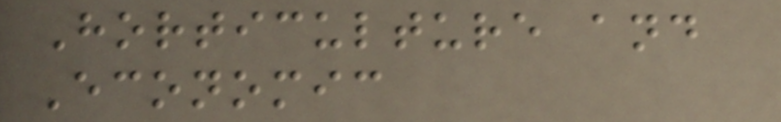Horticulture and
Economic
